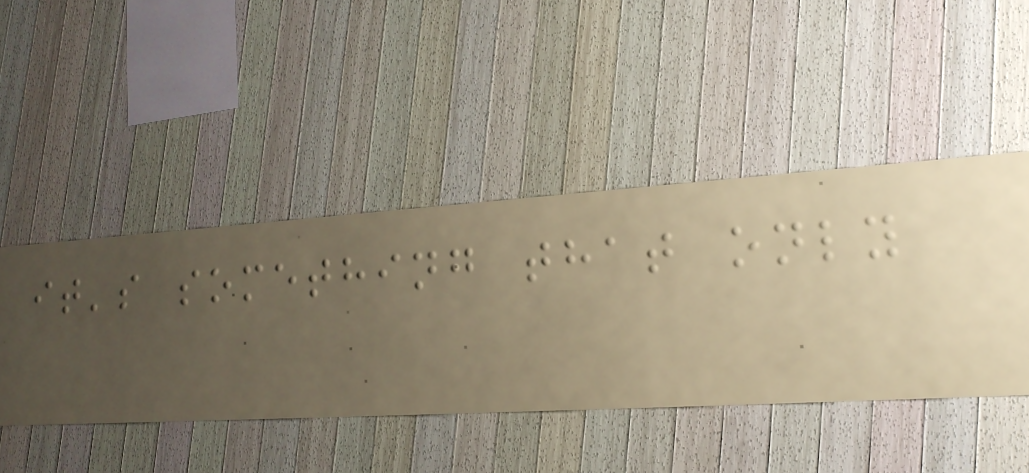it's something that only
